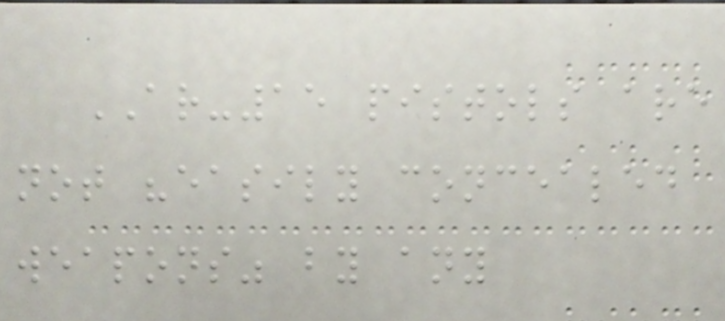AR-15 pistols are
not "easily concealed
weapons" by any
